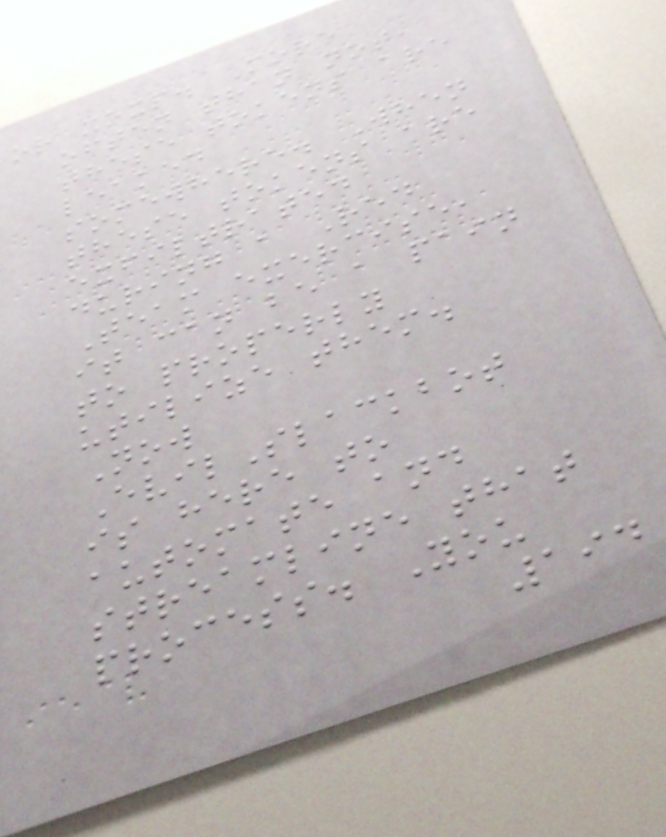or xoxp. More
often than not,
these tokens are
leaked
somewhere. When
these tokens are
exfiltrated
during a Red
Team exercise,
it can be a pain
to properly
utilize them.
Now
EvilSlackbot
is here to
automate and
streamline that
process. You
194
